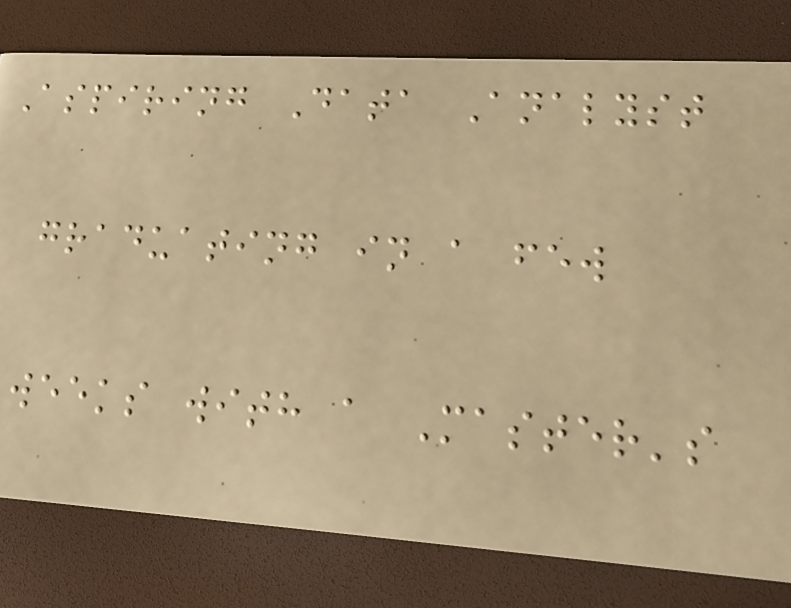Aspiring Data Analyst
graduating in a few
weeks with a Master's
